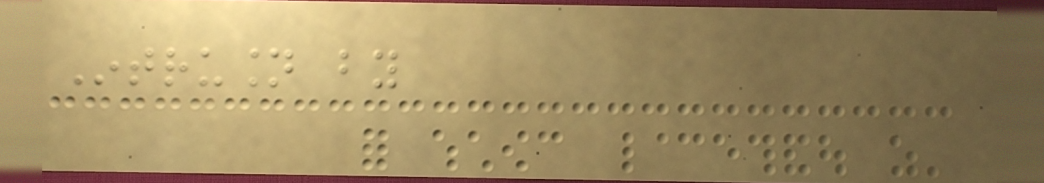Intrusion by
